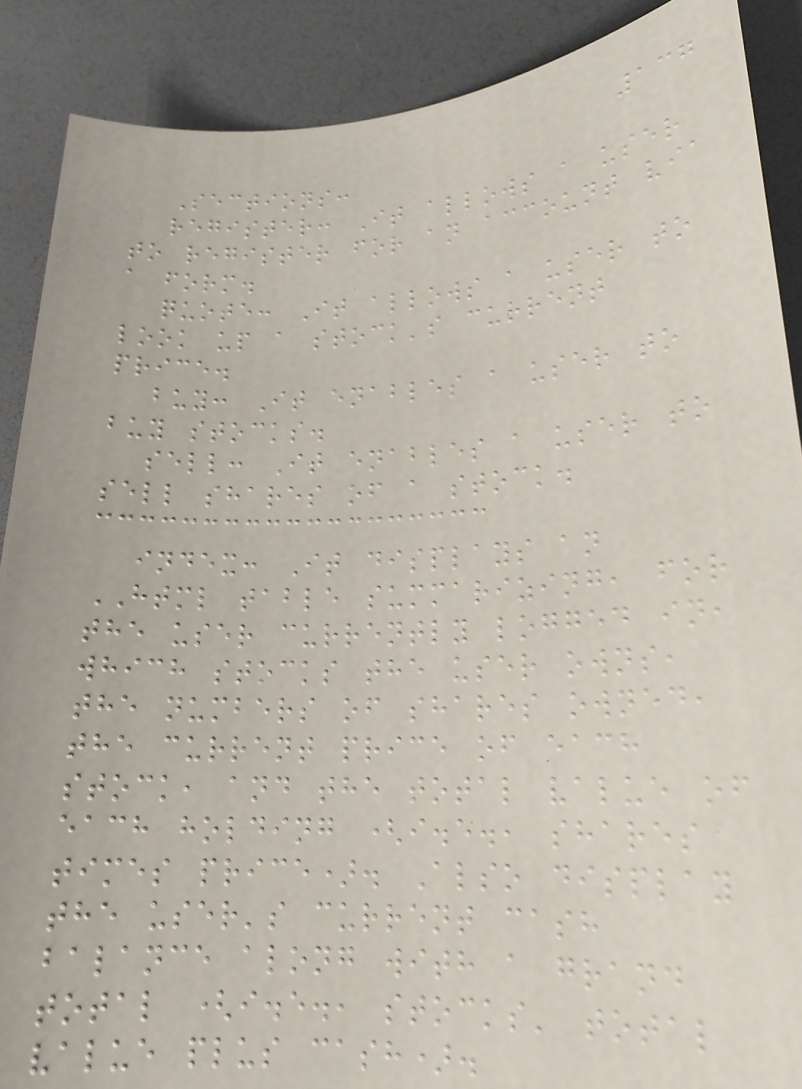137
Sections:
register: It allows a user
to register for an account via
a form.
quote: It allows a user to
look up a stock's current
price.
buy: It enables a user to
buy stocks.
sell: It enables a user to
sell shares of a stock.
index: It displays an
HTML table summarizing, for
the user currently logged in,
which stocks the user owns,
the numbers of shares owned,
the current price of each
stock, and the total value of
each holding (i.e., shares
times price). Also display
the user's current cash
balance along with a grand
total (i.e., stocks' total
value plus cash).
